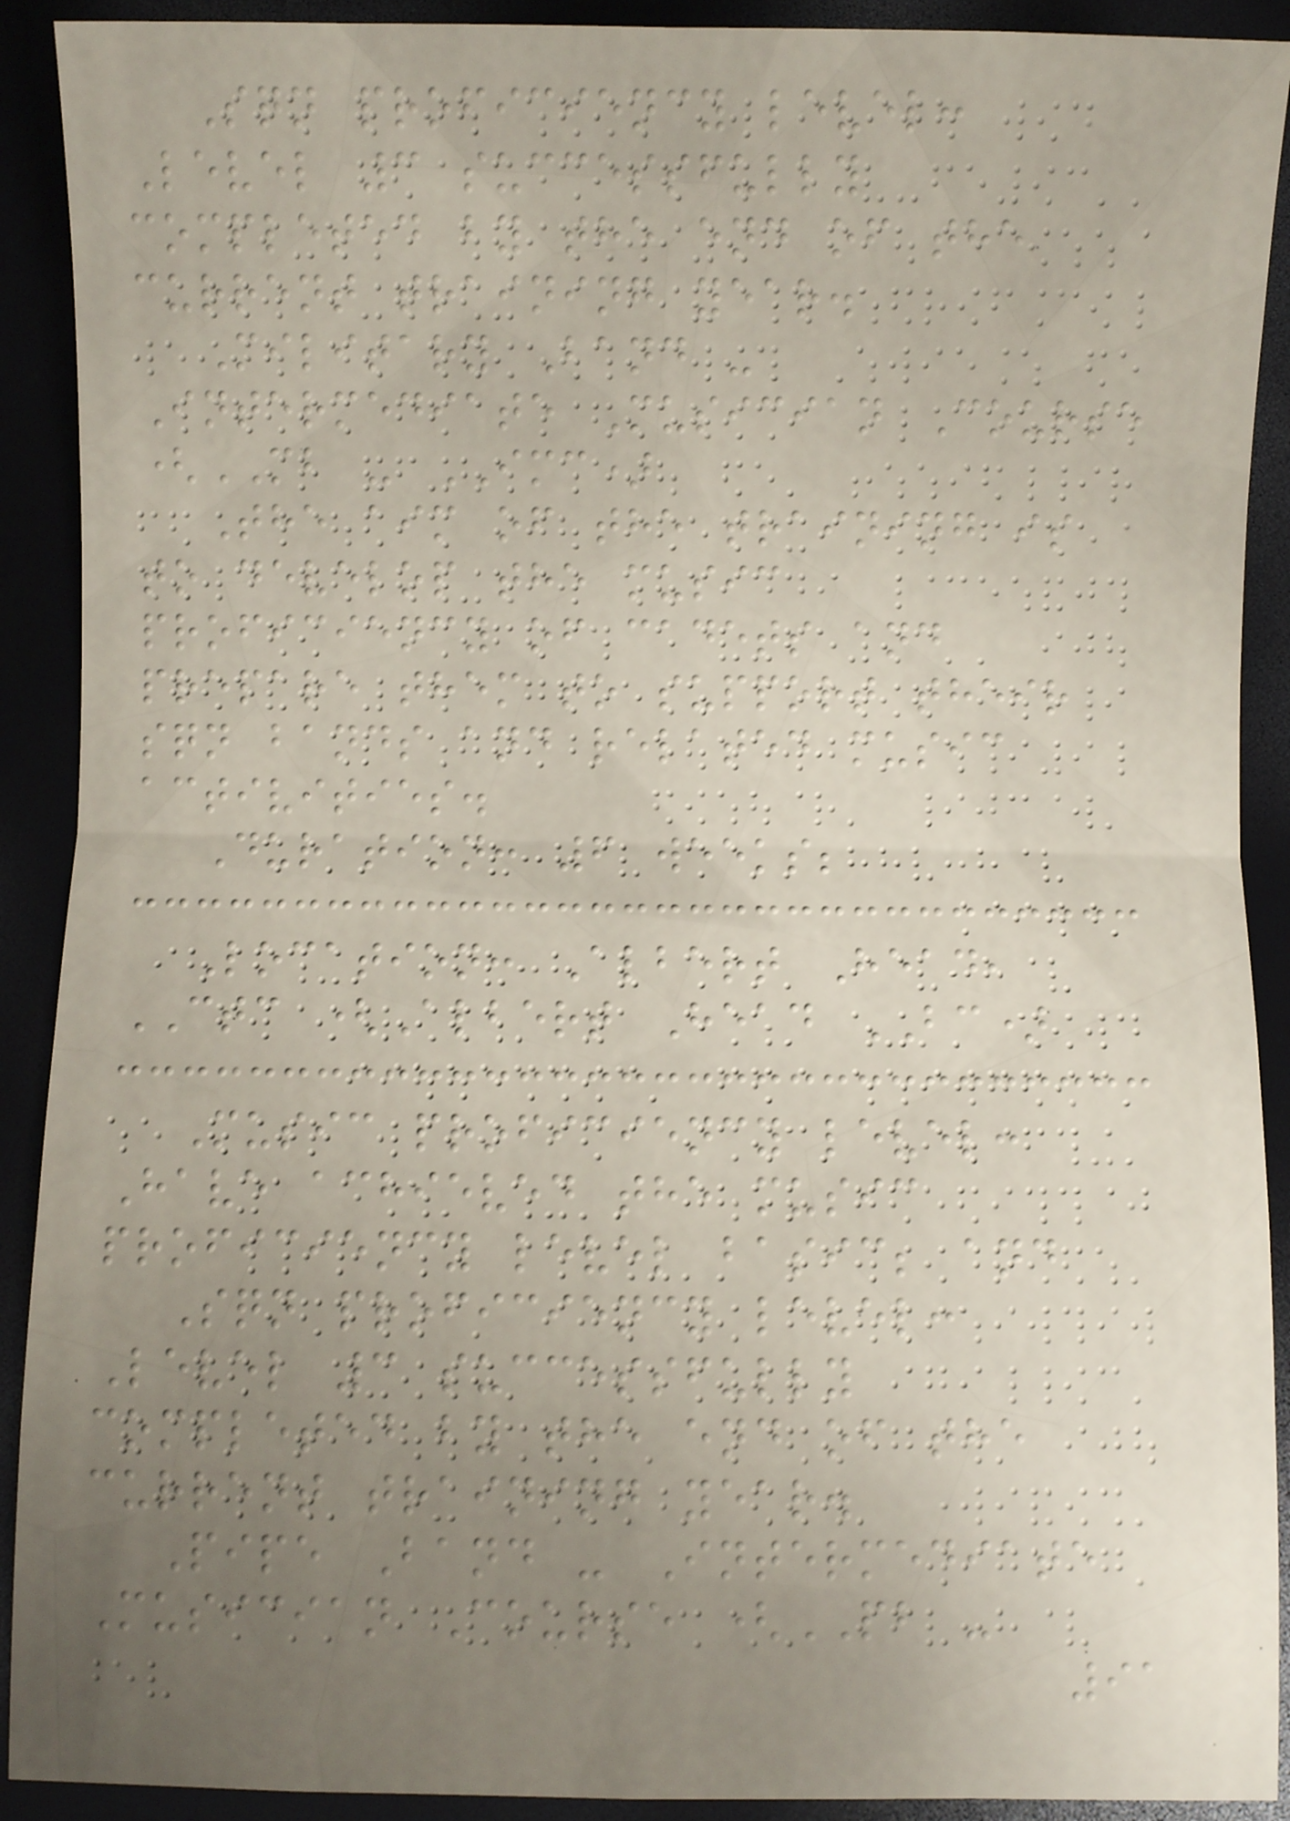Sqn proficiency level:
Level 3 successfully
completed by the end of the
current training year.
Military Band -
Intermediate Musician Course
(MB - IMC)
The aim of the training is
to develop the music
proficiency of cadets and
prepare them to support their
sqn bands and related music
activities.
Duration: 6 weeks;
Location: Albert Head,
CTC (Albert Head BC)
Music proficiency level:
Have achieved the music
proficiency level basic; and
Sqn proficiency level:
Level 3 successfully
completed by the end of the
current training year.
Pipe Band - Intermediate
Musician Course (PB -
91
